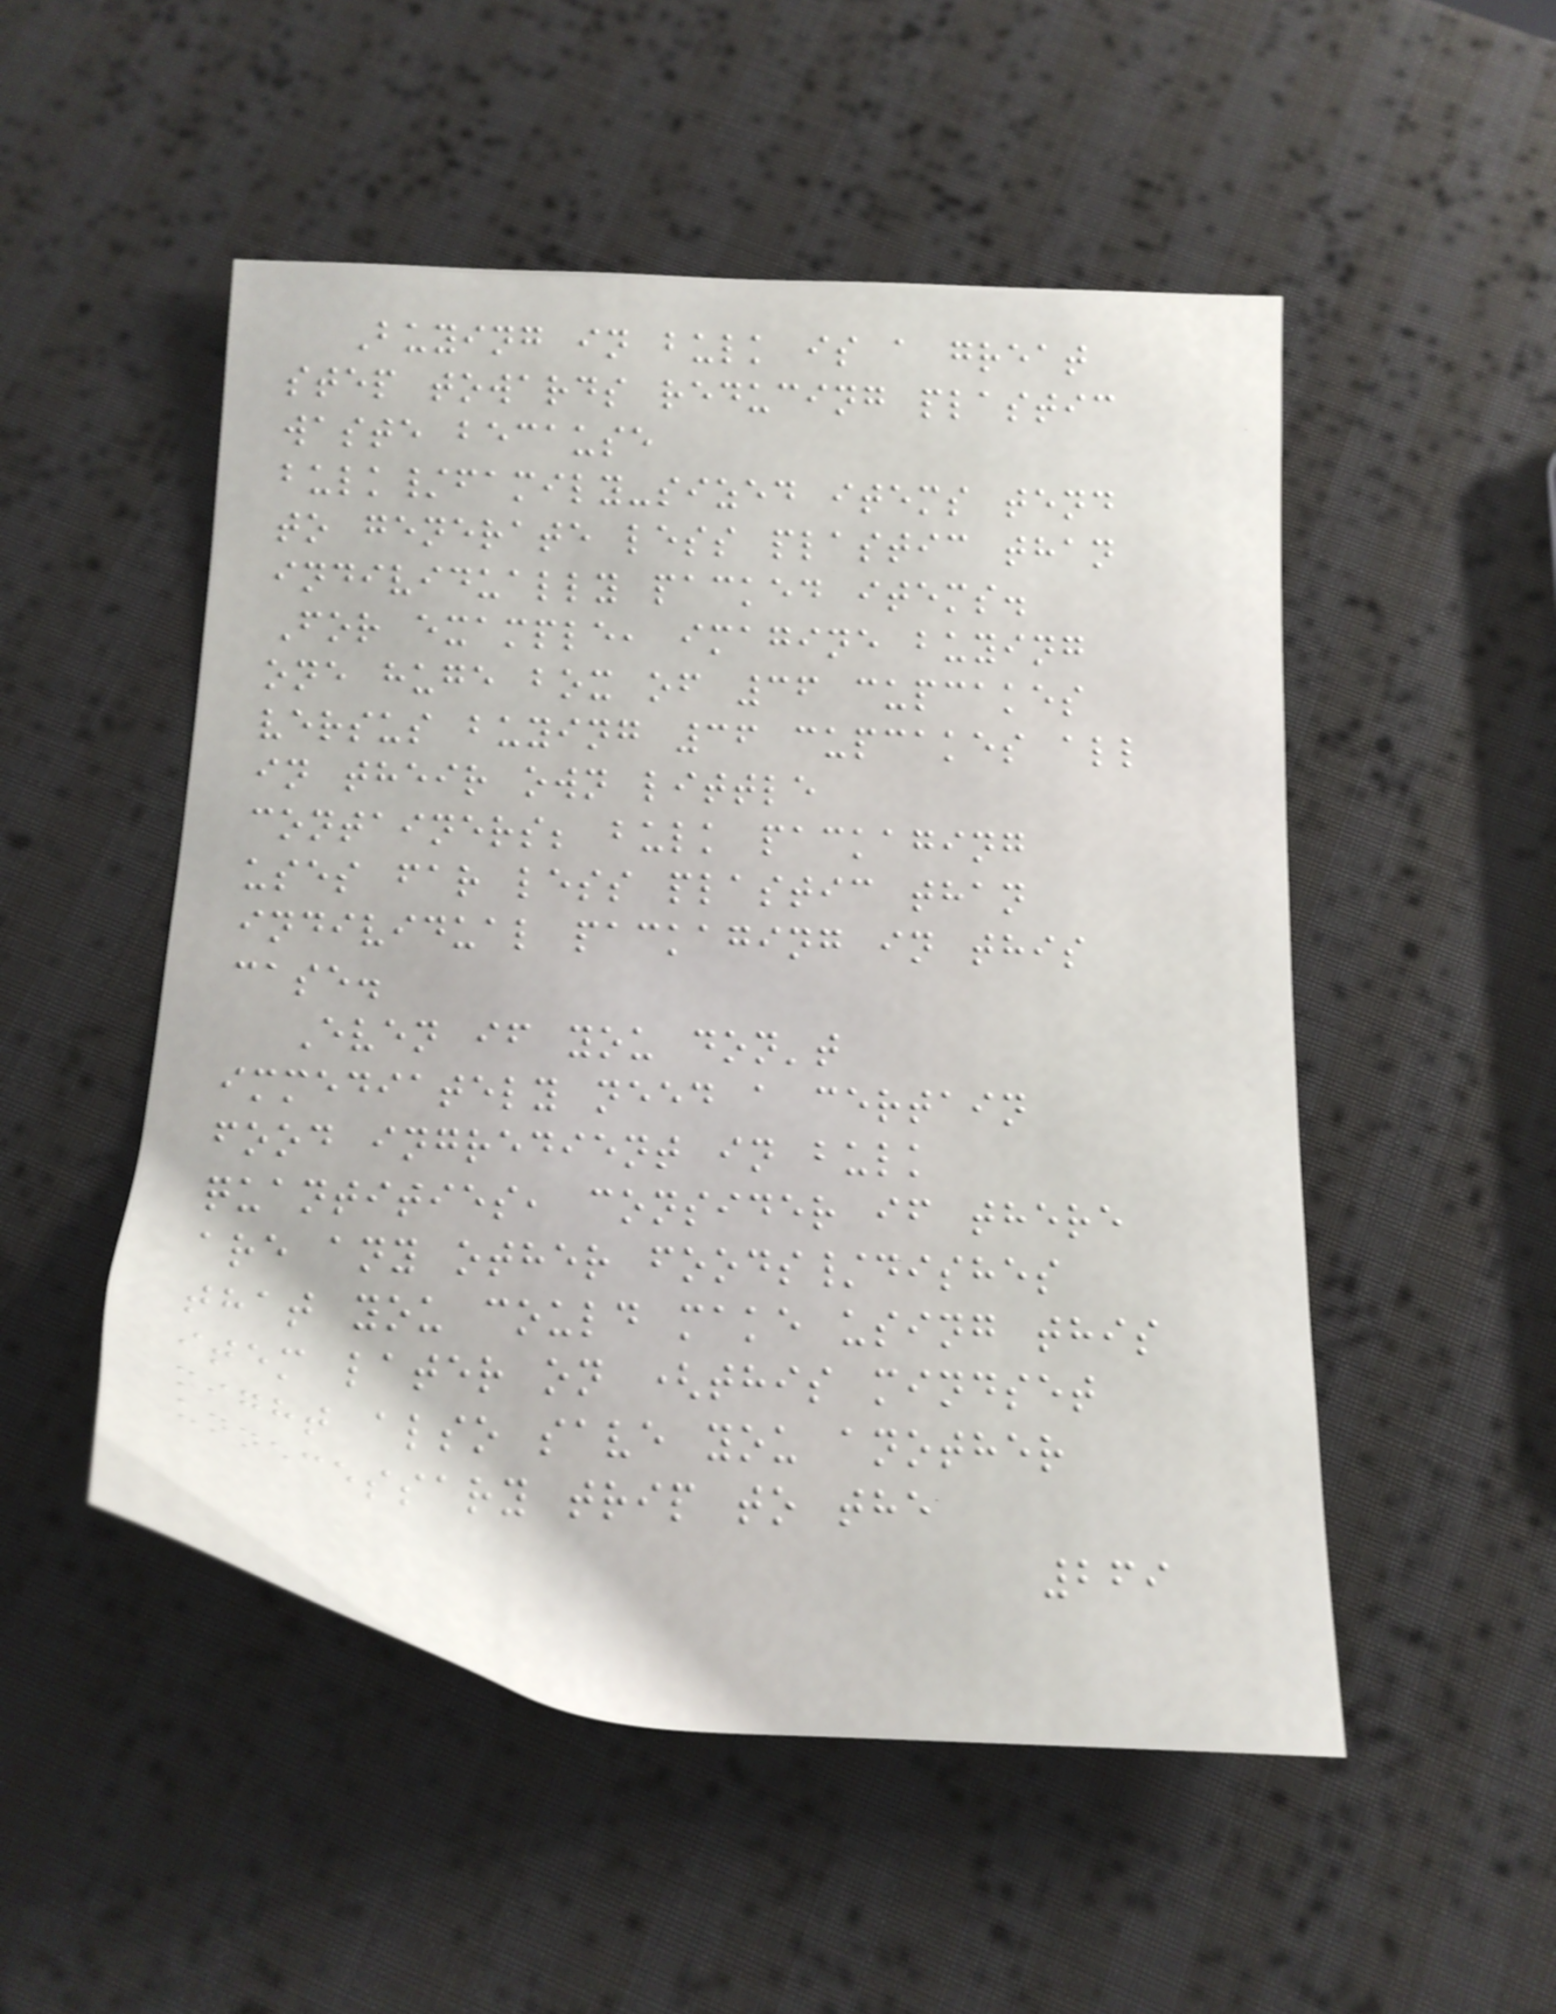Buying in bulk is a great
step towards reducing plastic
waste because
bulk/family-sized items tend
to generate less plastic than
individually packed items.
For example, imagine buying
one huge box of 36 cupcakes
versus buying 36 cupcakes all
in their own little
containers; bulk packaging
uses far less plastic than
individual packaging in this
case.
Even if you don't
immediately need a certain
food ingredient in bulk
quantities, consider if there
are any other foods/dishes
that you could make using this
item later on (this mindset
might also save you another
unnecessary trip to the
269
